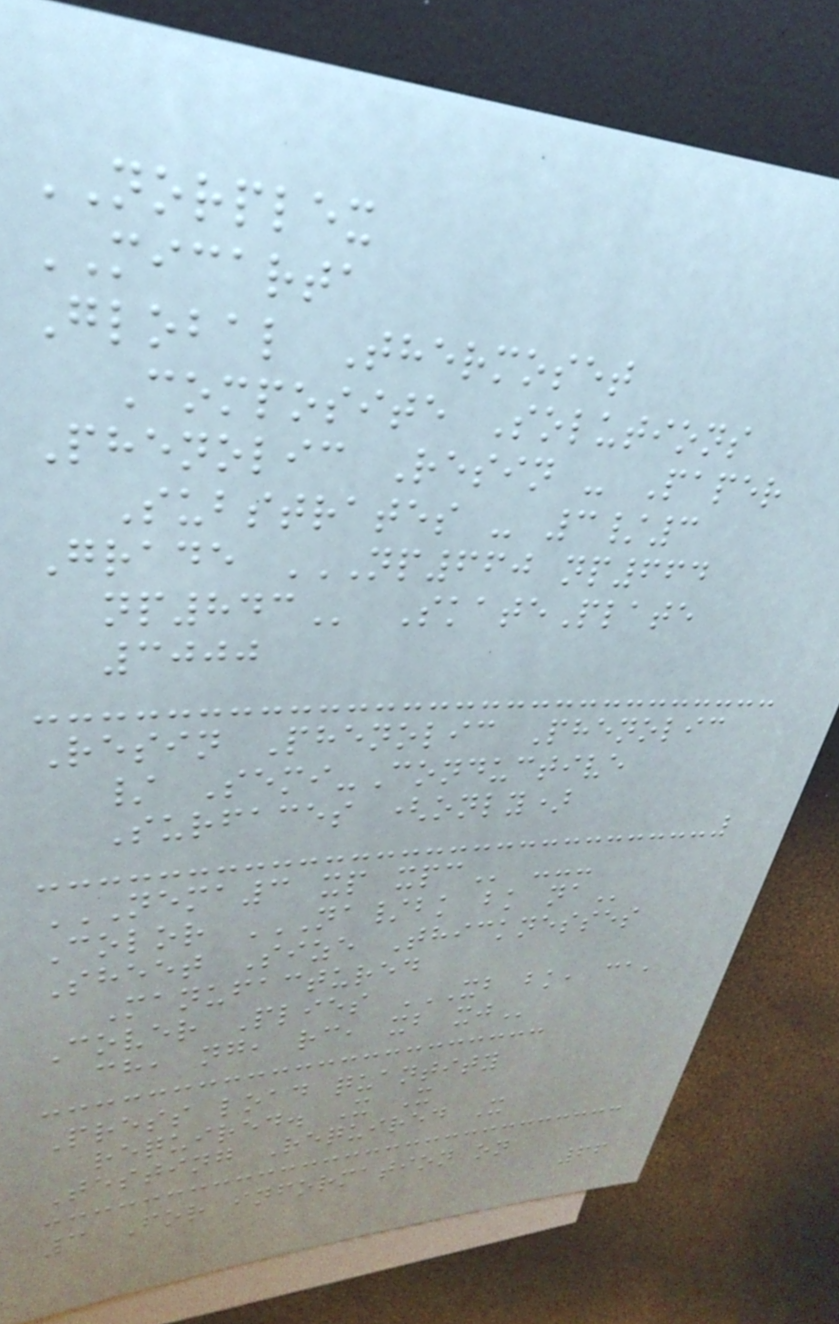NORPLEX
MICARTA
Global Thermoset
Composite Solutions
Phenolic Resin - Paper
Substrates - 3/3
Grade NP660 NP664
NP843 SkatePlate
3000
Resin Phenolic Phenolic
/ Semi-Conductive
Surfaces (only)
NEMA3 XP XPC ---
Color NA/BK BK NA
Sheet Size Thicknesses
Manufactured
Cover Plies XB BK, CA,
CH, NG, RC, XB XJ
Press load quantity
required. X X
Testing Required X
3 For information on
66
